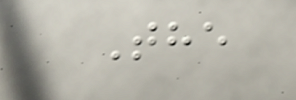The
